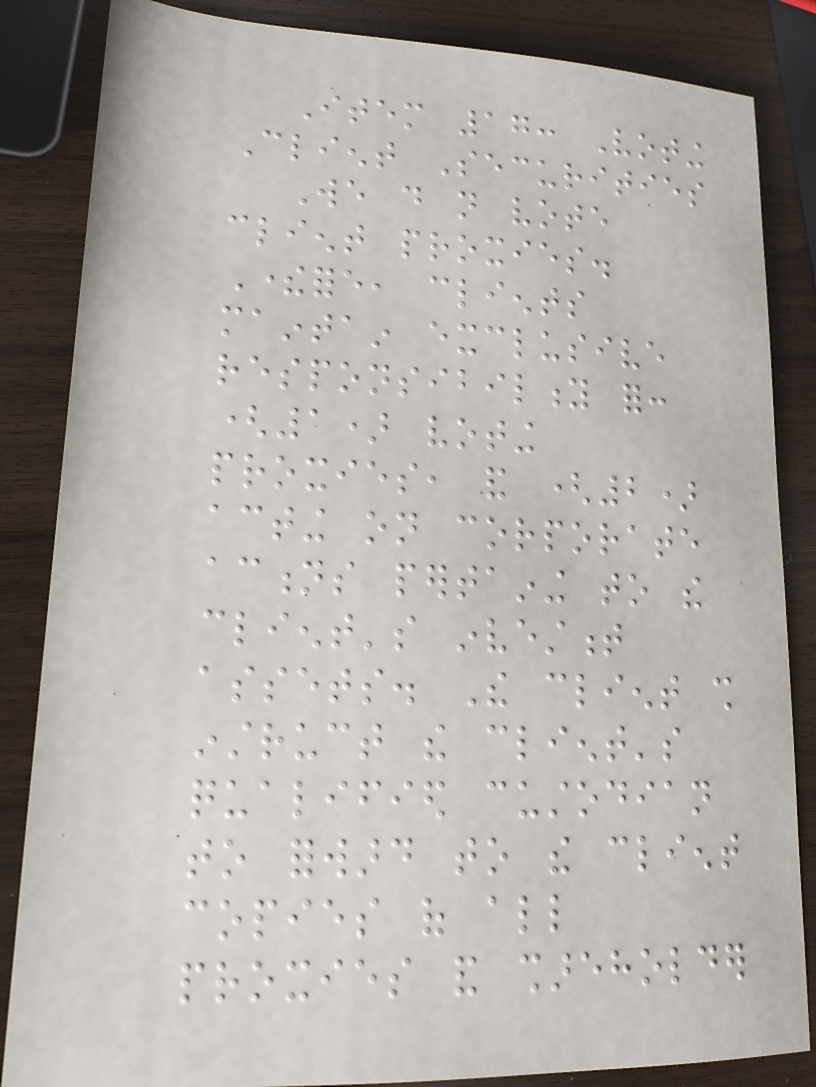Item 17: Voting
Client Securities
We do not vote
client proxies.
Therefore, clients
maintain exclusive
responsibility for:
(1) voting
proxies, and (2)
acting on corporate
actions pertaining to the
client's investment
assets. The client shall
instruct the client's
qualified custodian
to forward to the client
copies of all
proxies and shareholder
